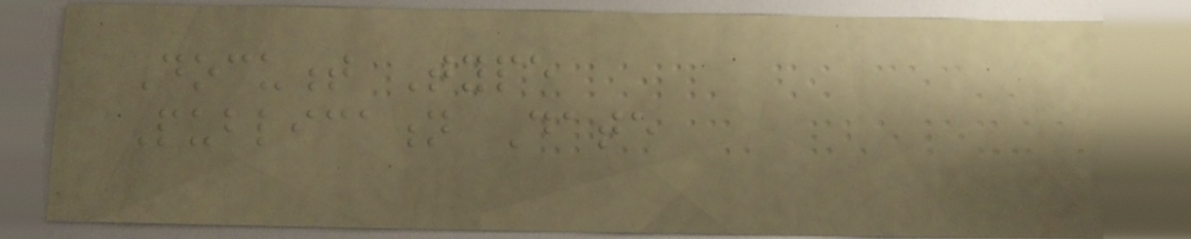Document Type
Publication Date
